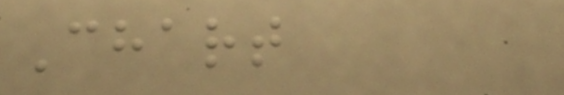Chart
